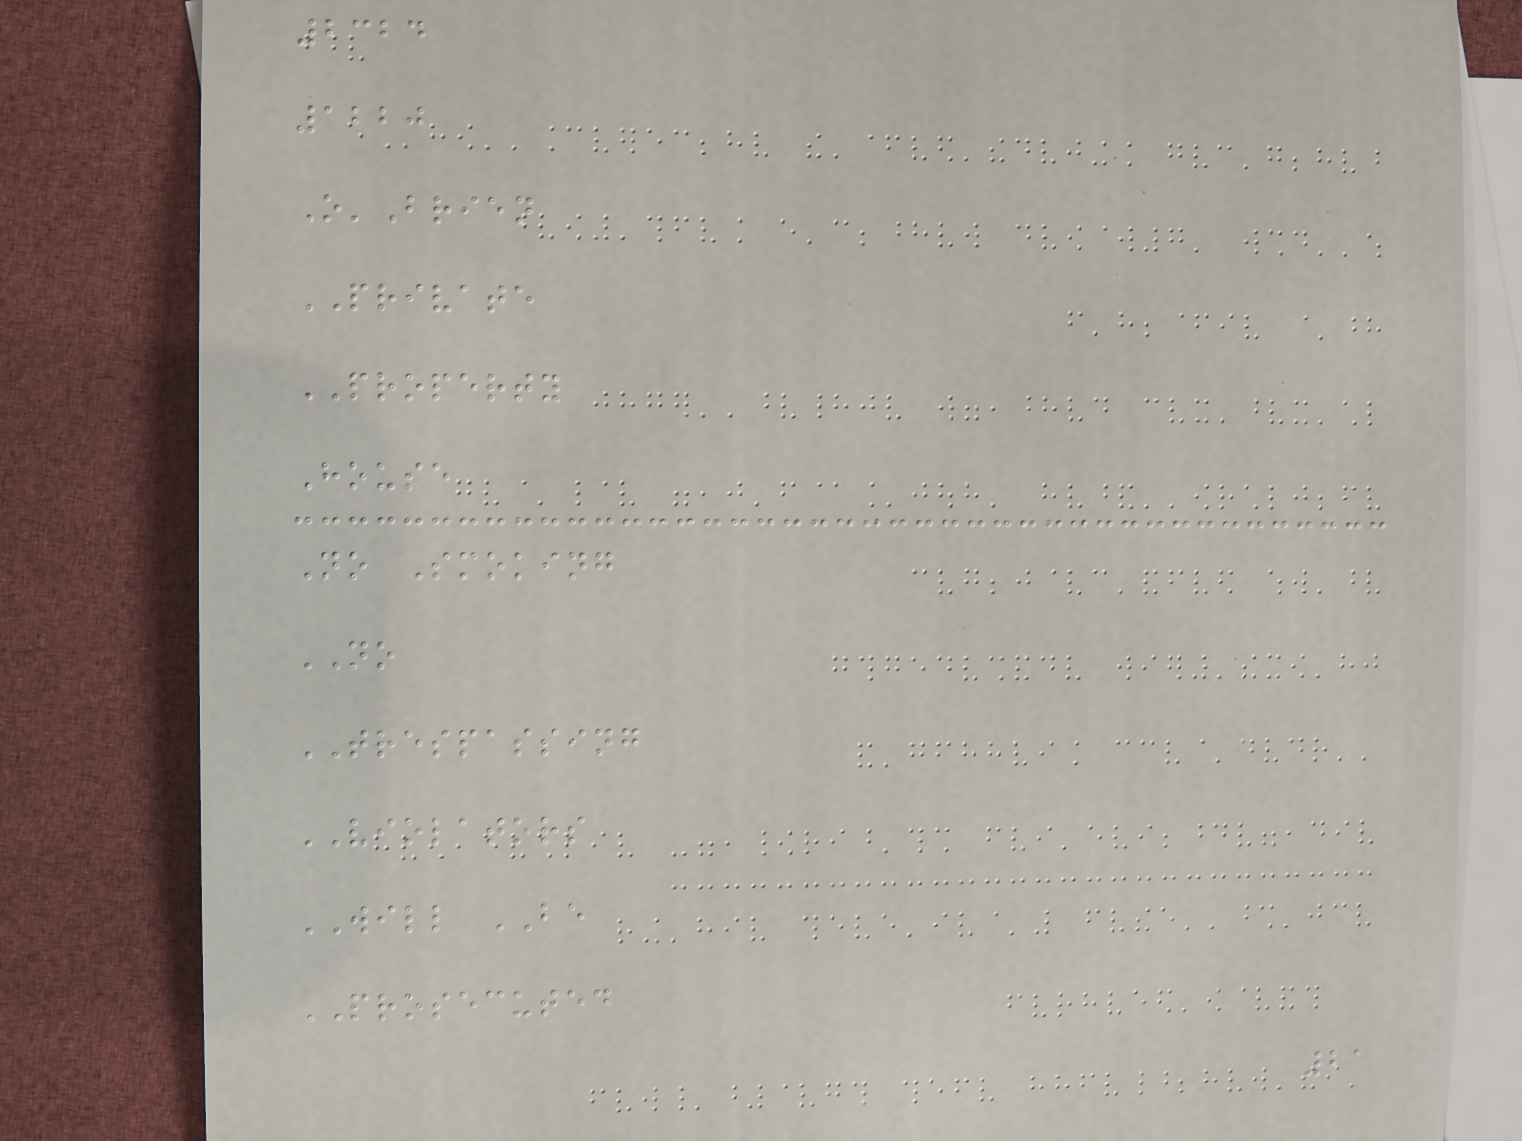2324
1220
O'Brien
PRIVATE
PROPERTY
House
No Smoking
NO
TRESPASSING
VIOLATORS
WILL BE
PROSECUTED
21
